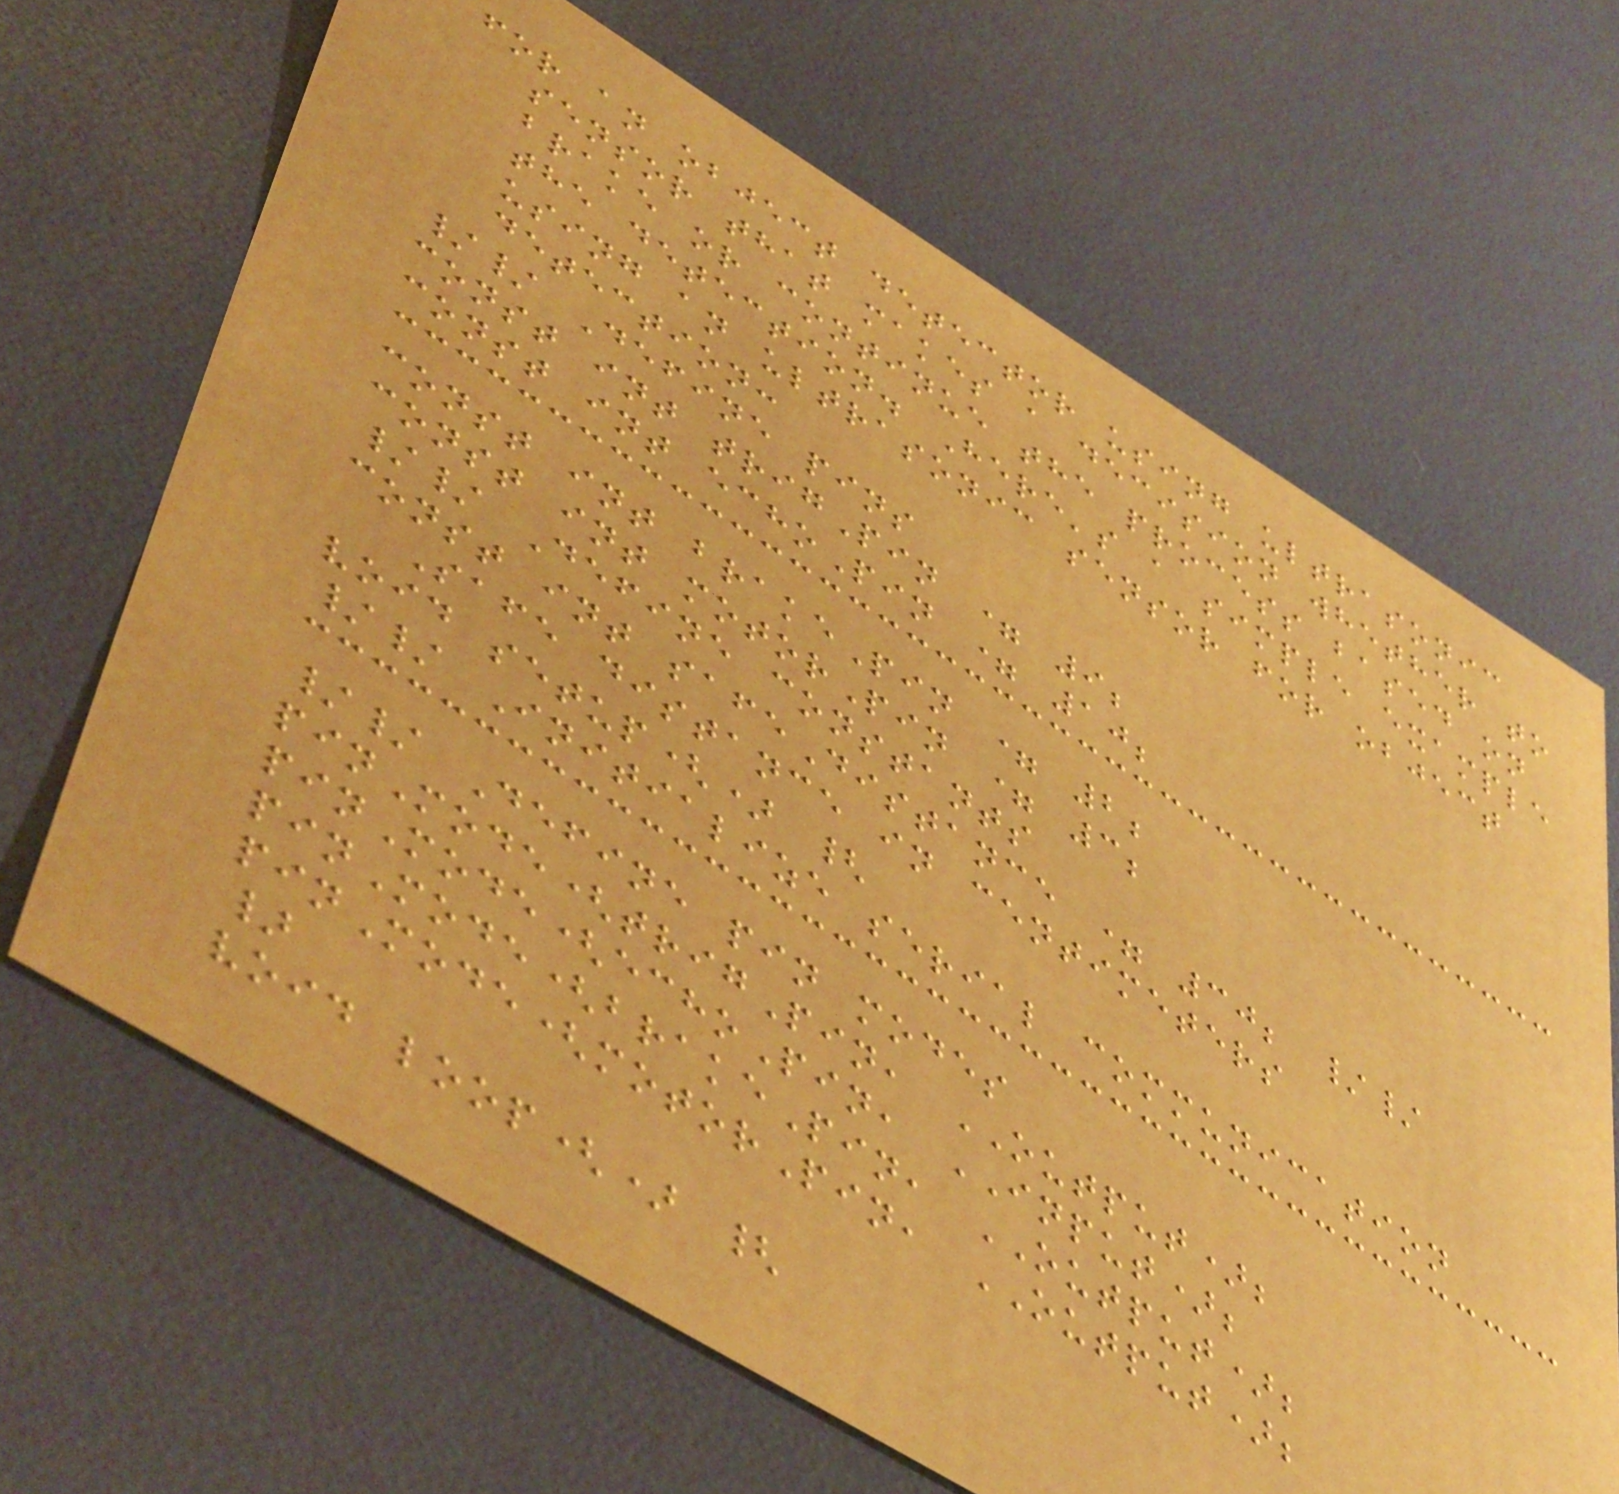for an object detector using ultrasonic
sensor that makes a decision whether to
brake or continue the process based on
the detection. Here's a simple example
using an ultrasonic sensor for object
detection:
// Define pins
const int trigPin = 9;
const int echoPin = 10;
const int brakePin = 2;
const int motorPin = 3;
// Define constants
const int safeDistance = 30; //
Safe distance in centimeters
void setup() {
// Initialize serial communication
// Define pin modes
pinMode(trigPin, OUTPUT);
pinMode(echoPin, INPUT);
pinMode(brakePin, OUTPUT);
pinMode(motorPin, OUTPUT);
}
void loop() {
